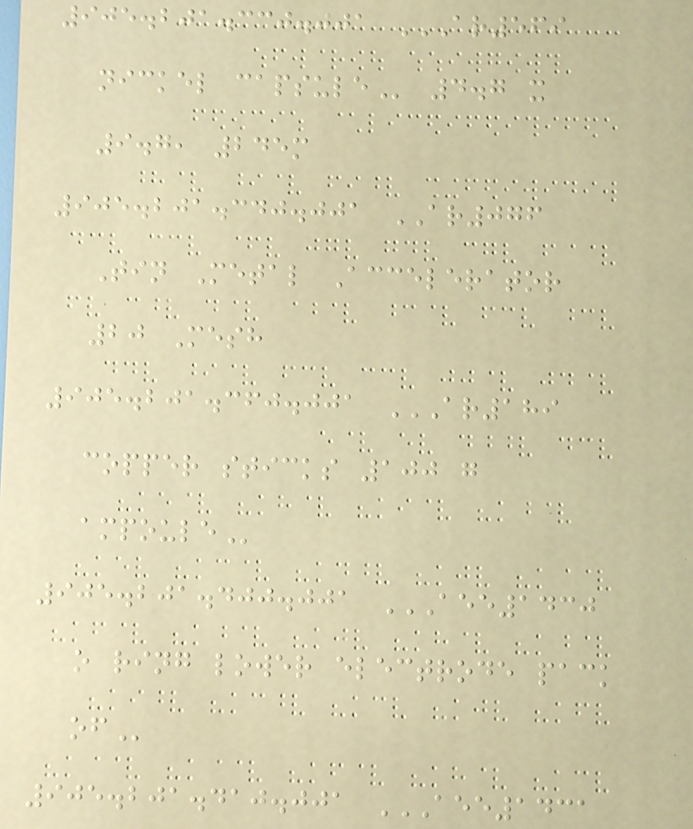905.201.330.001 AR569
NICKEL CAPSULE 4.7 x
9.7, 245m
905.201.340.001 AR076
Tin Metal Accelerator
20 Mesh
905.201.360.001 AR189
COPPER STICKS 100 G
AMPOULE
905.201.400.001 AEE1430
O RING LOWER ELECTRODE PACK
OF
905.201.410.001 AEE1431
